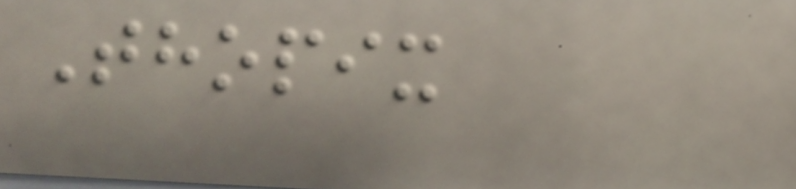Thopix
